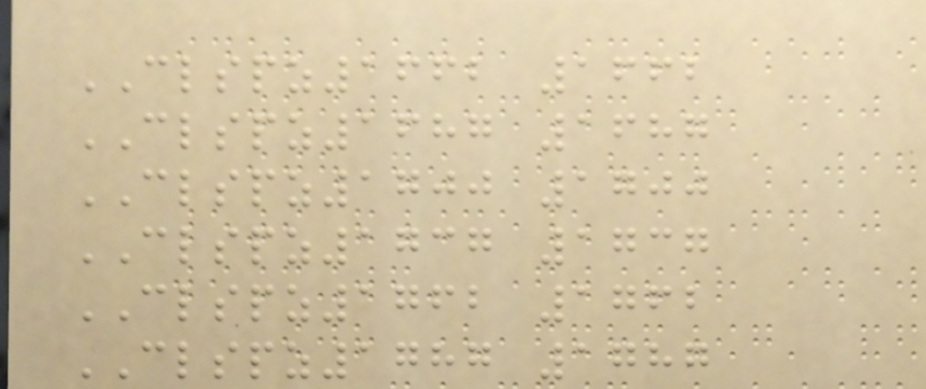CLSPZ1662 1662
CLSPZ1687 1687
CLSPZ1700 1700
CLSPZ1737 1737
CLSPZ1762 1762
CLSPZ1787 1787
